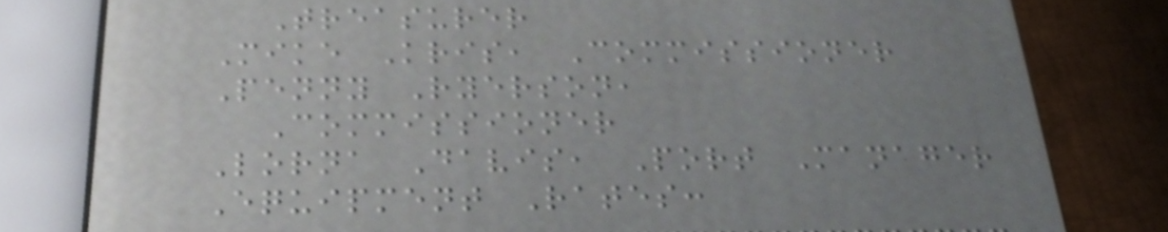Treasurer
Mike Kris, Commissioner
Penny Ryerson,
Commissioner
Lorna Davis, Port Manager
Equipment Rates:
